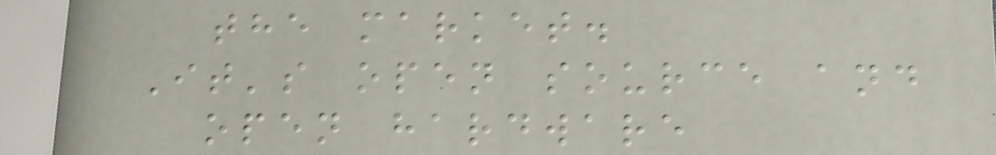the market.
It's open source and
open hardware
